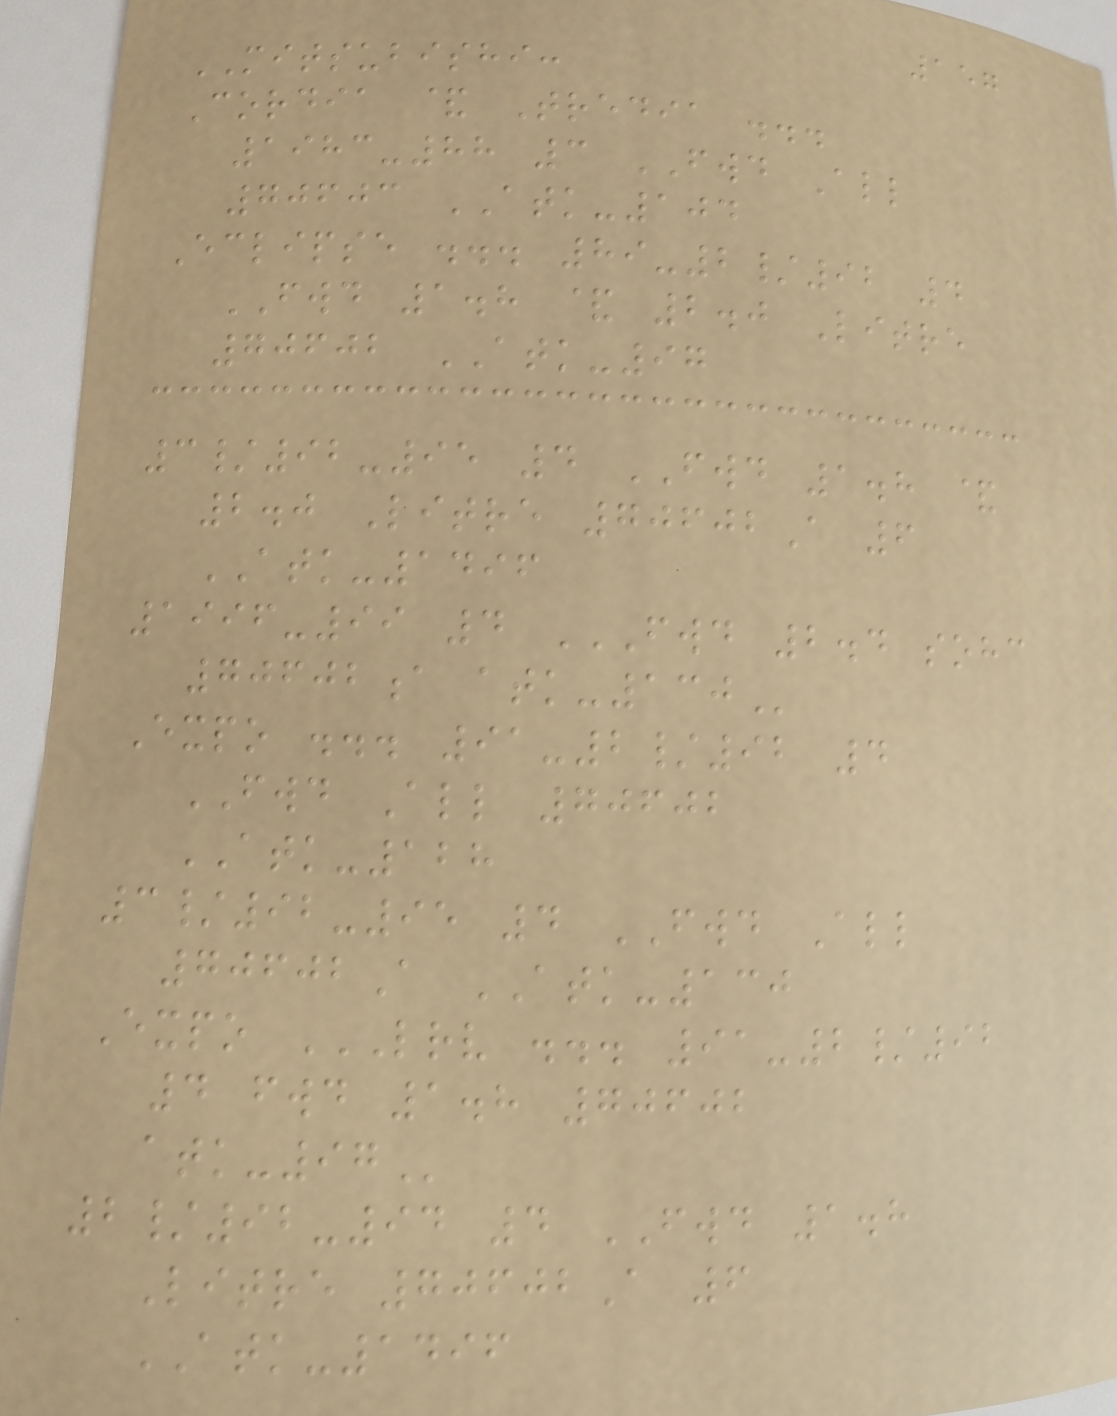157
MITSUBISHI:
Cordia & Tredia ...
1983-88 3 FWD All
70603 ATK-104
Eclipse ... 89-2/92 4
FWD 1.8 & 2.0 Litre
70602 ATK-97
3/92-95 4 FWD 1.8 &
2.0 Litre 70602A 6
ATK-1496
1996-99 4 FWD 2.4 SOHC
70602A ATK-130
Expo ... 91-2/92 4
FWD All 70602
ATK-128
3/92-95 4 FWD All
70602A ATK-130
Expo LRV ... 91-2/92
4 FWD 1.8 70602
ATK-97
2/92-94 4 FWD 1.8
Litre 70602A 6
ATK-1496
